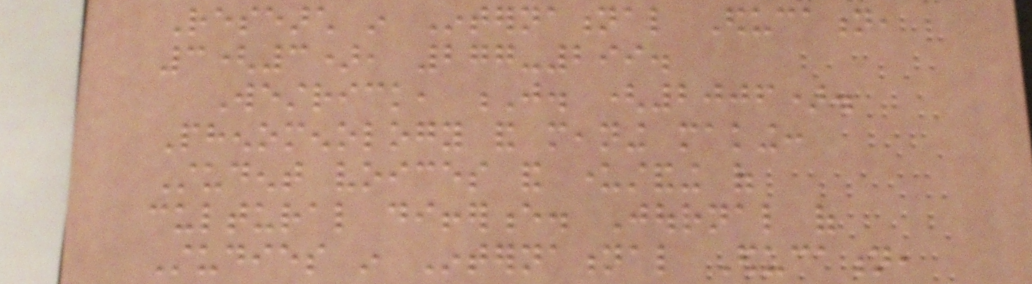Research in International Education,
3(3), 277-299.
Westrick, J. (2006).
Phenomenology and meaning making:
Student voices and understanding of
cultural difference. Journal of
Studies in International Education,
